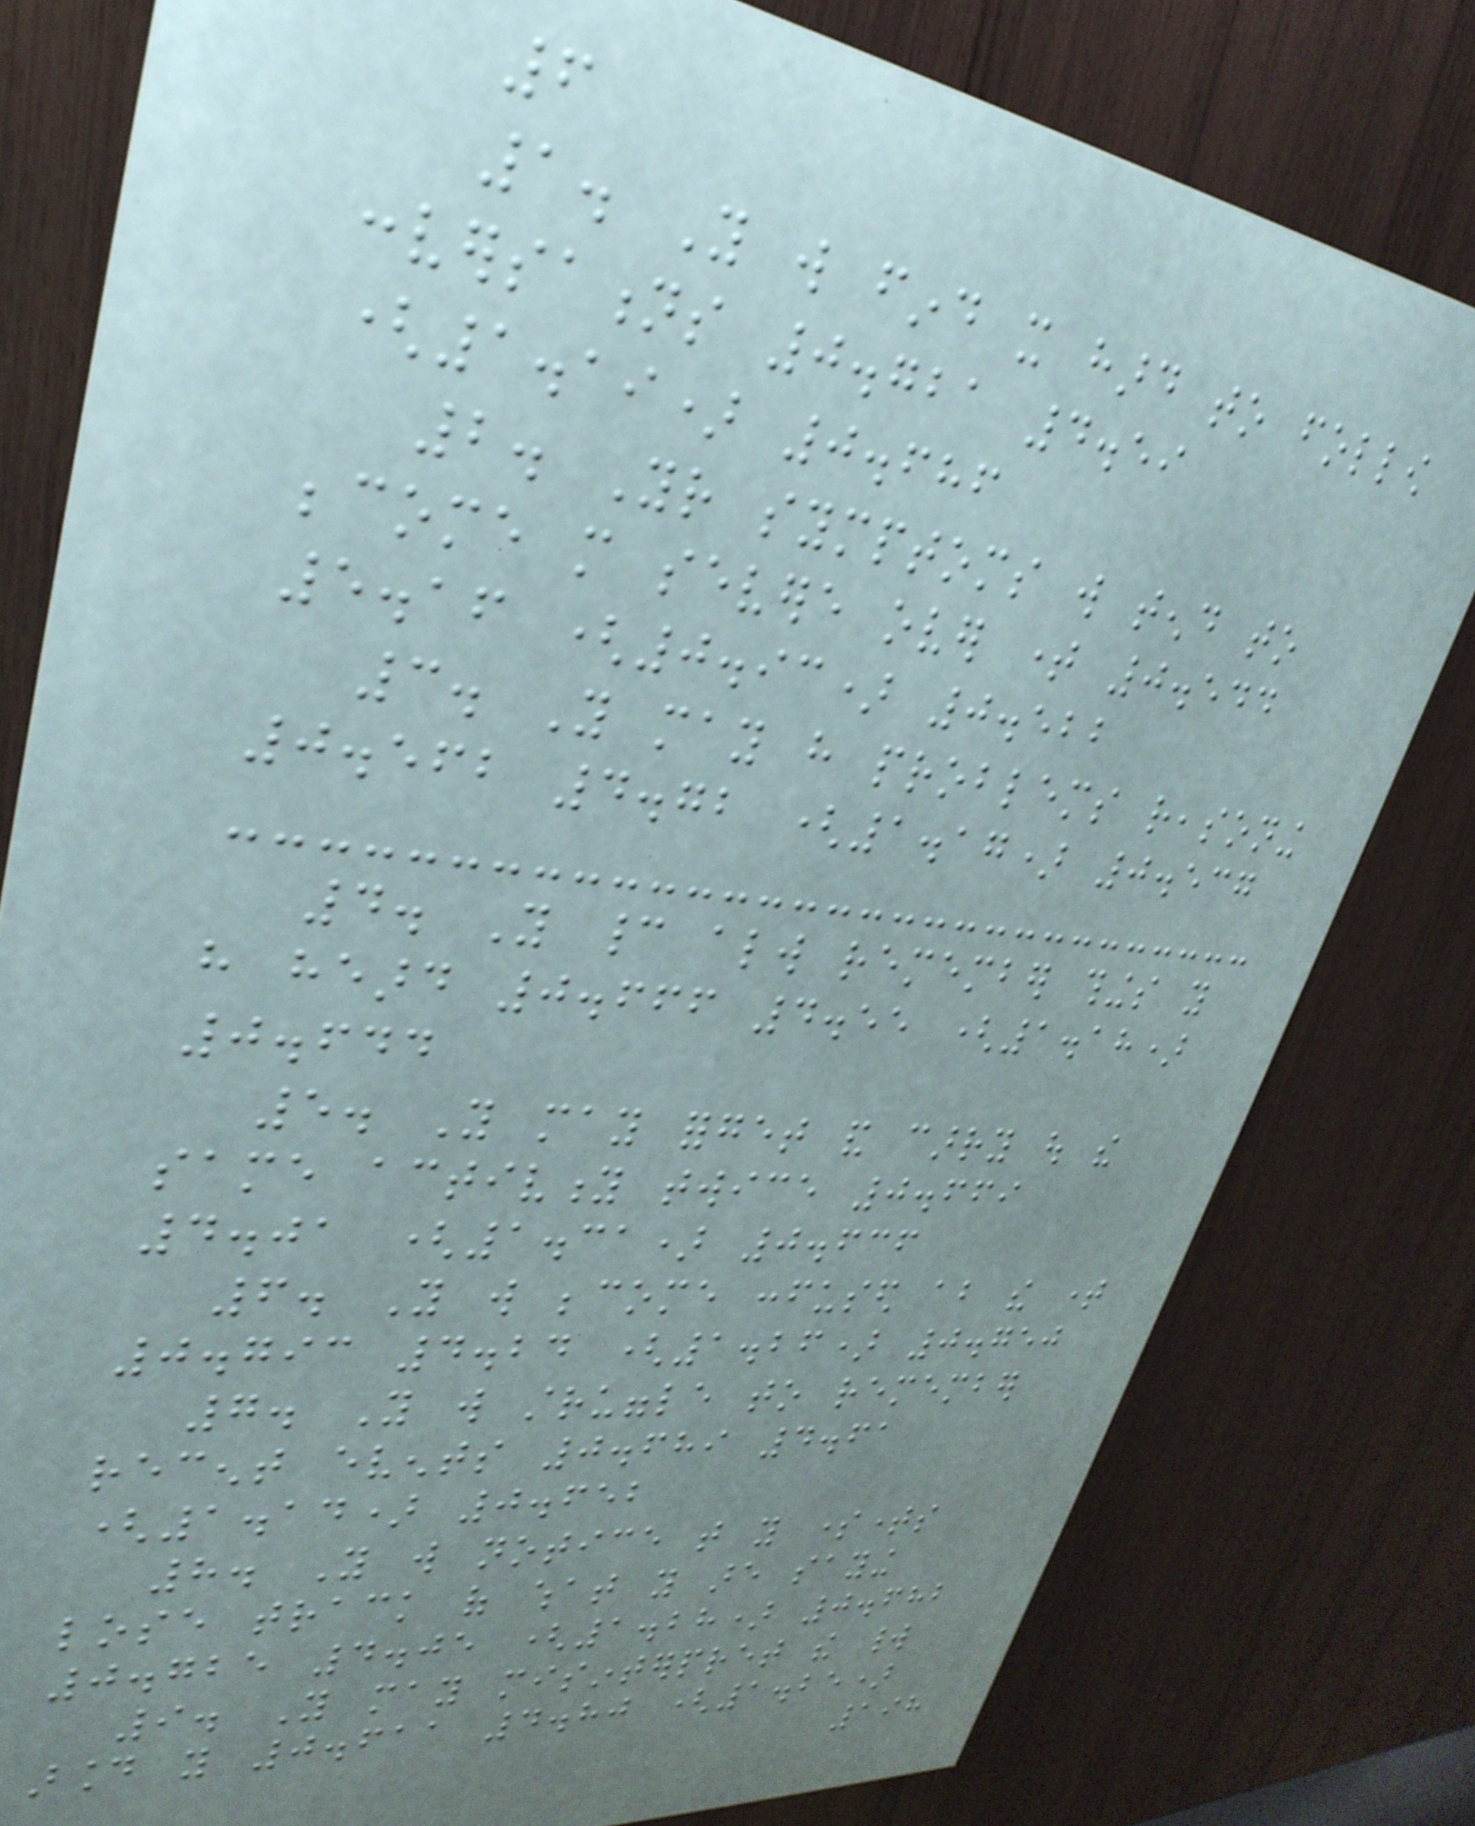6
1. You will find it hard to follow
conversations 0.721 4.59
(1.19) 0.686
2. Your symptoms will tend to
become more severe over time 0.544
5.16 (0.93) 0.522
3. You may have problems reasoning
0.562 4.72 (1.17) 0.537
4. You cannot always remember things you
have heard 0.666 4.55 (1.18)
0.644
5. You may forget and carry out the
same activity twice 0.669
4.01 (1.31) 0.636
6. You will become confused about the time
0.793 4.24 (1.26) 0.750
7. You will struggle to remember
recent events 0.689 4.61
(1.14) 0.652
8. You will notice that you sometimes
lose track of what you are saying
0.725 4.05 (1.28) 0.682
9. You may misinterpret the world
around you 0.611 4.80 (1.25)
198
